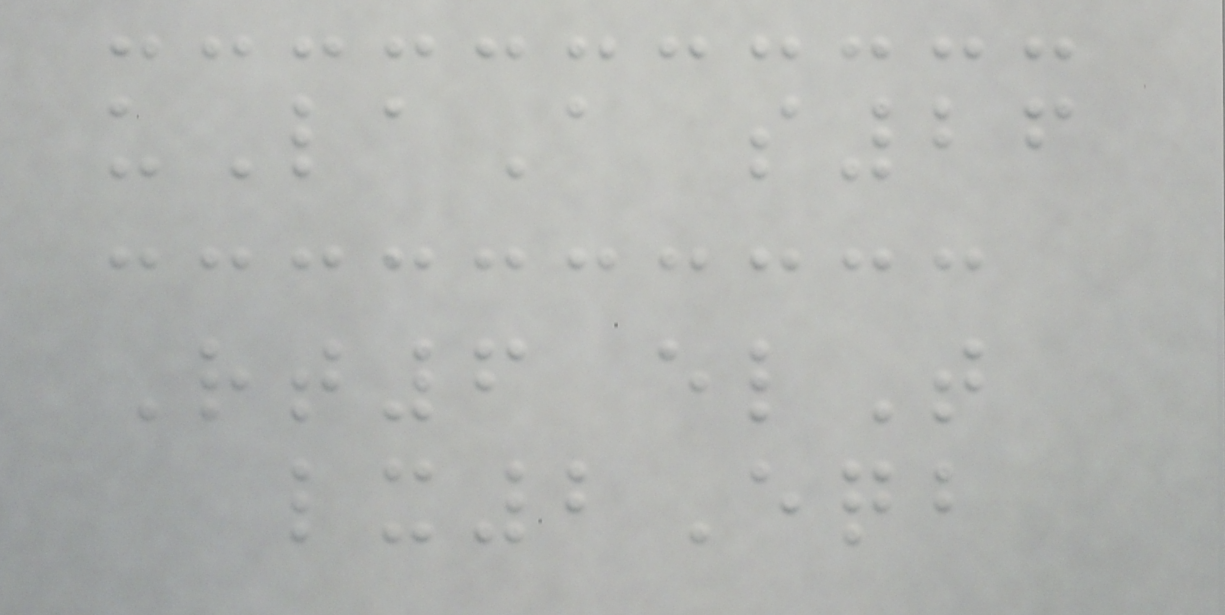uLaA s26
Rt6 elT
lx2Eqb
